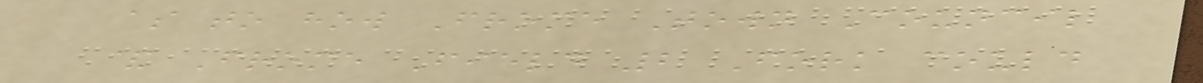as to how Frome Town Council
& Frome Field 2 Fork could
